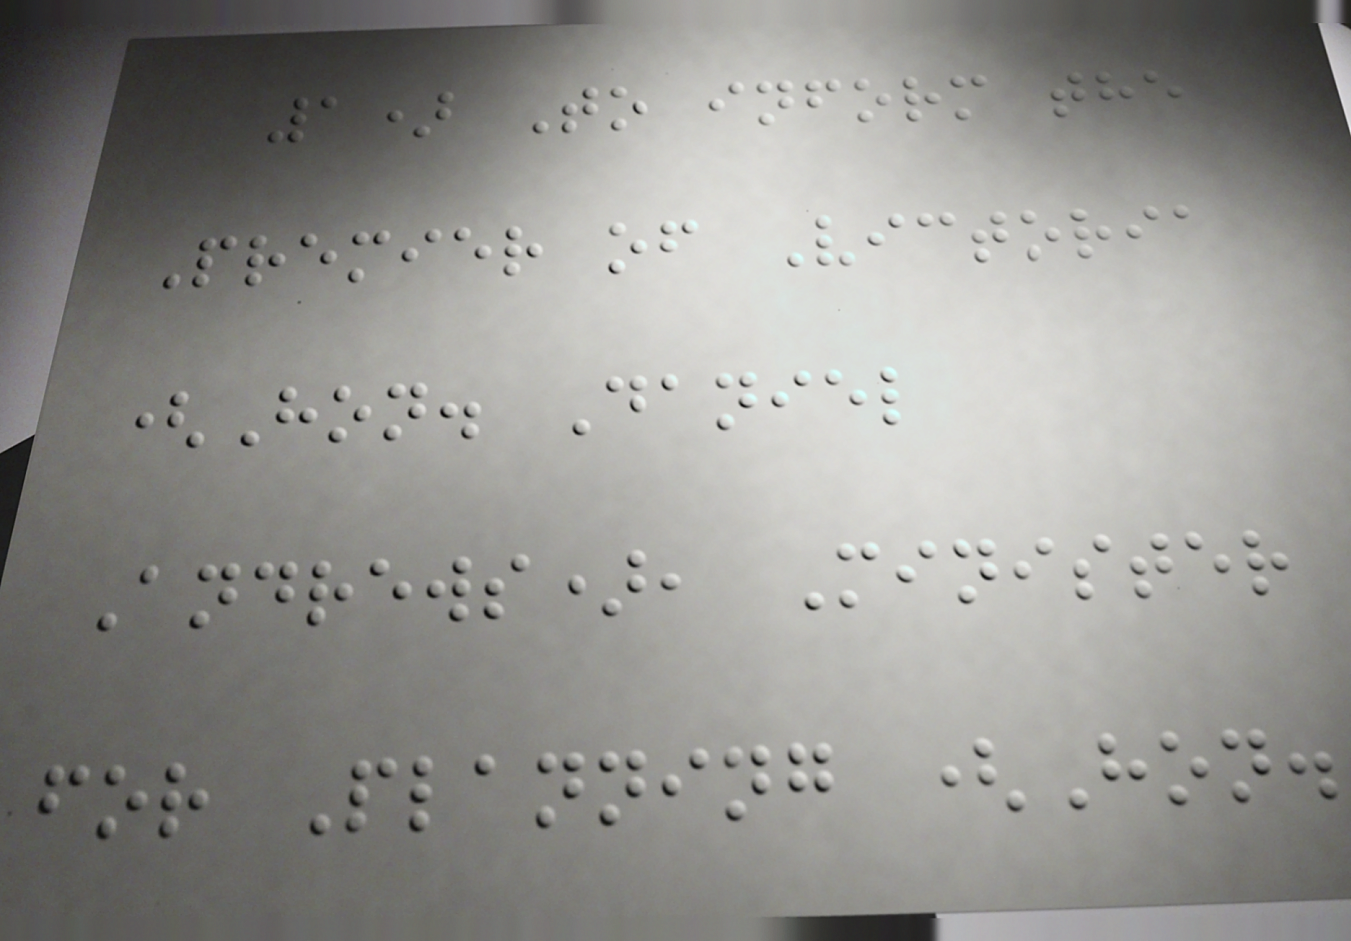1) To inform the
Premier of Victoria
(Hon. Daniel
Andrews), Minister
for Planning (Hon.
